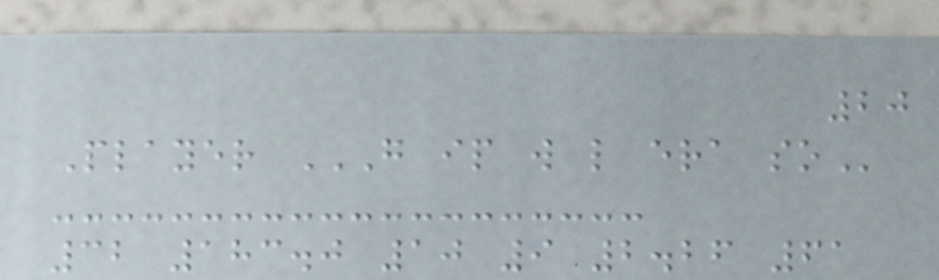20
Player G IP W L ERA SO
32 183.0 10 9 2.26 61
